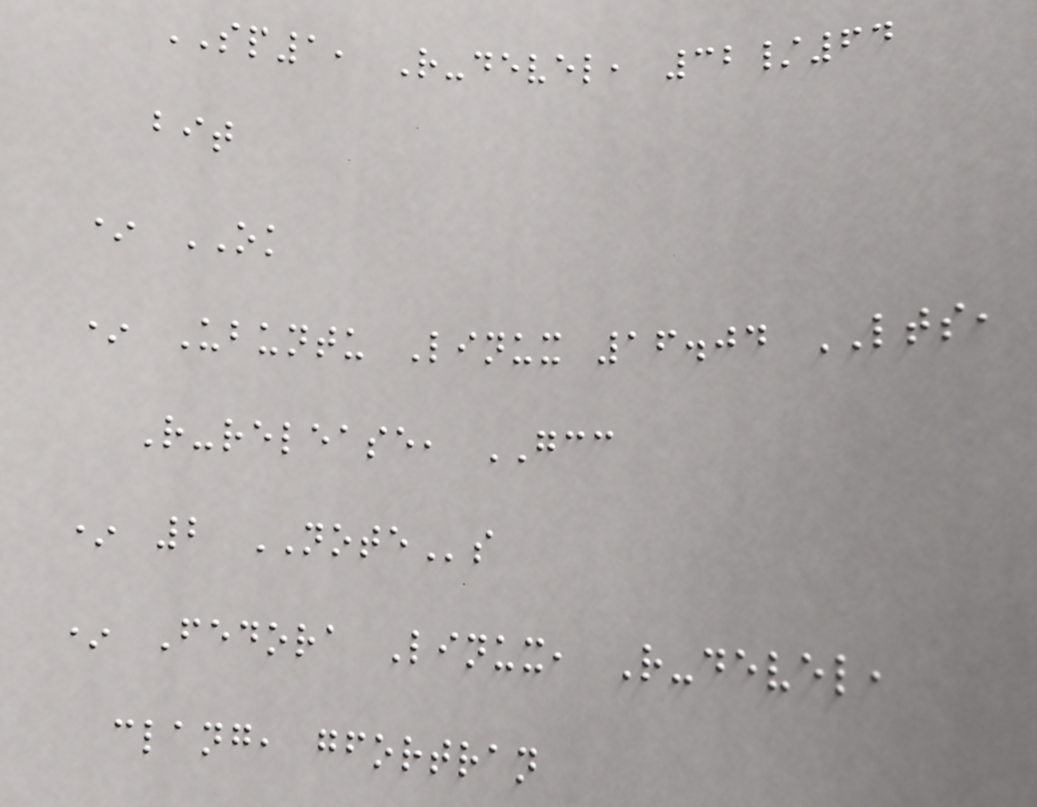SP1, R-devel, 32/64
bit
* OK
* Ubuntu Linux 16.04 LTS,
R-release, GCC
* 2 NOTEs
* Fedora Linux, R-devel,
clang, gfortran
